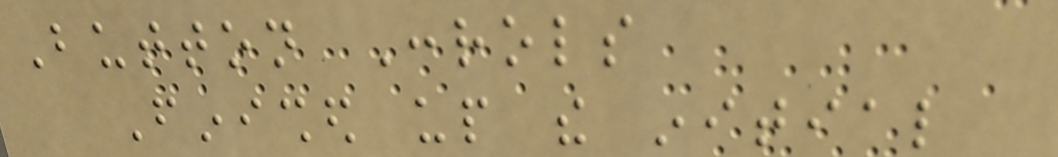Button Conrols
Finished up the initial
